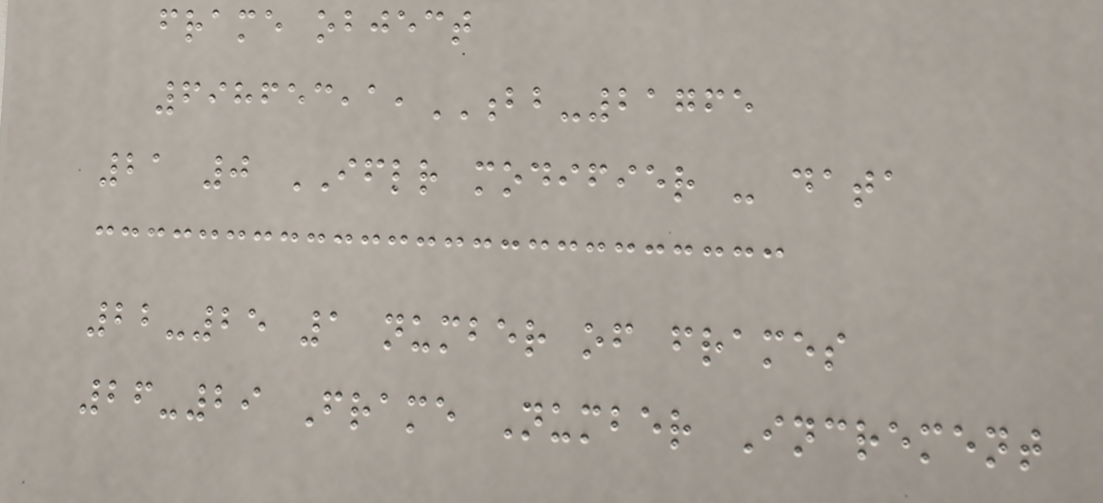frame object
698653,1,BB-21765
21 0 IFLR modifier - data
22-25 1 number of frames
26-29 Frame Number Increment
